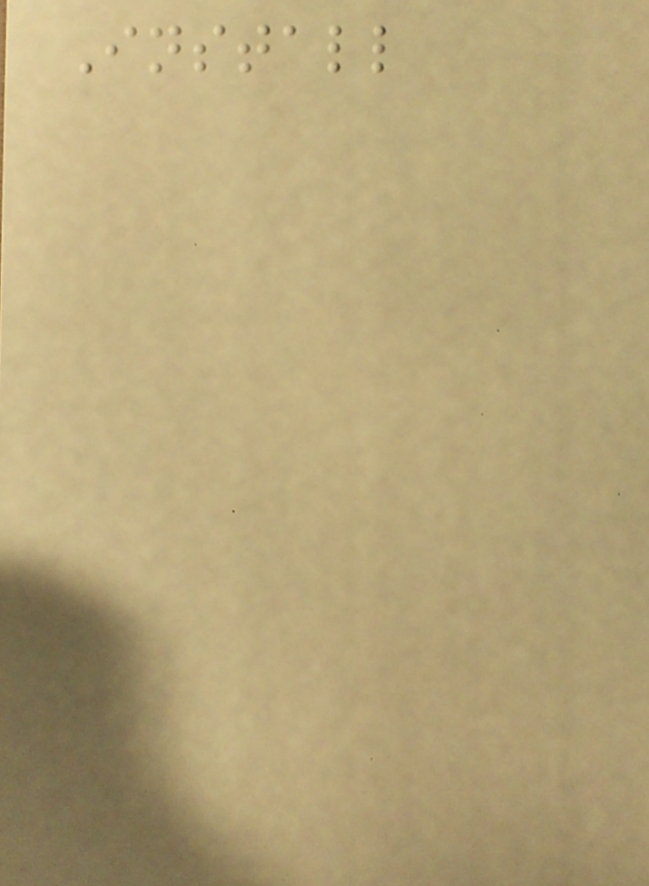Install
